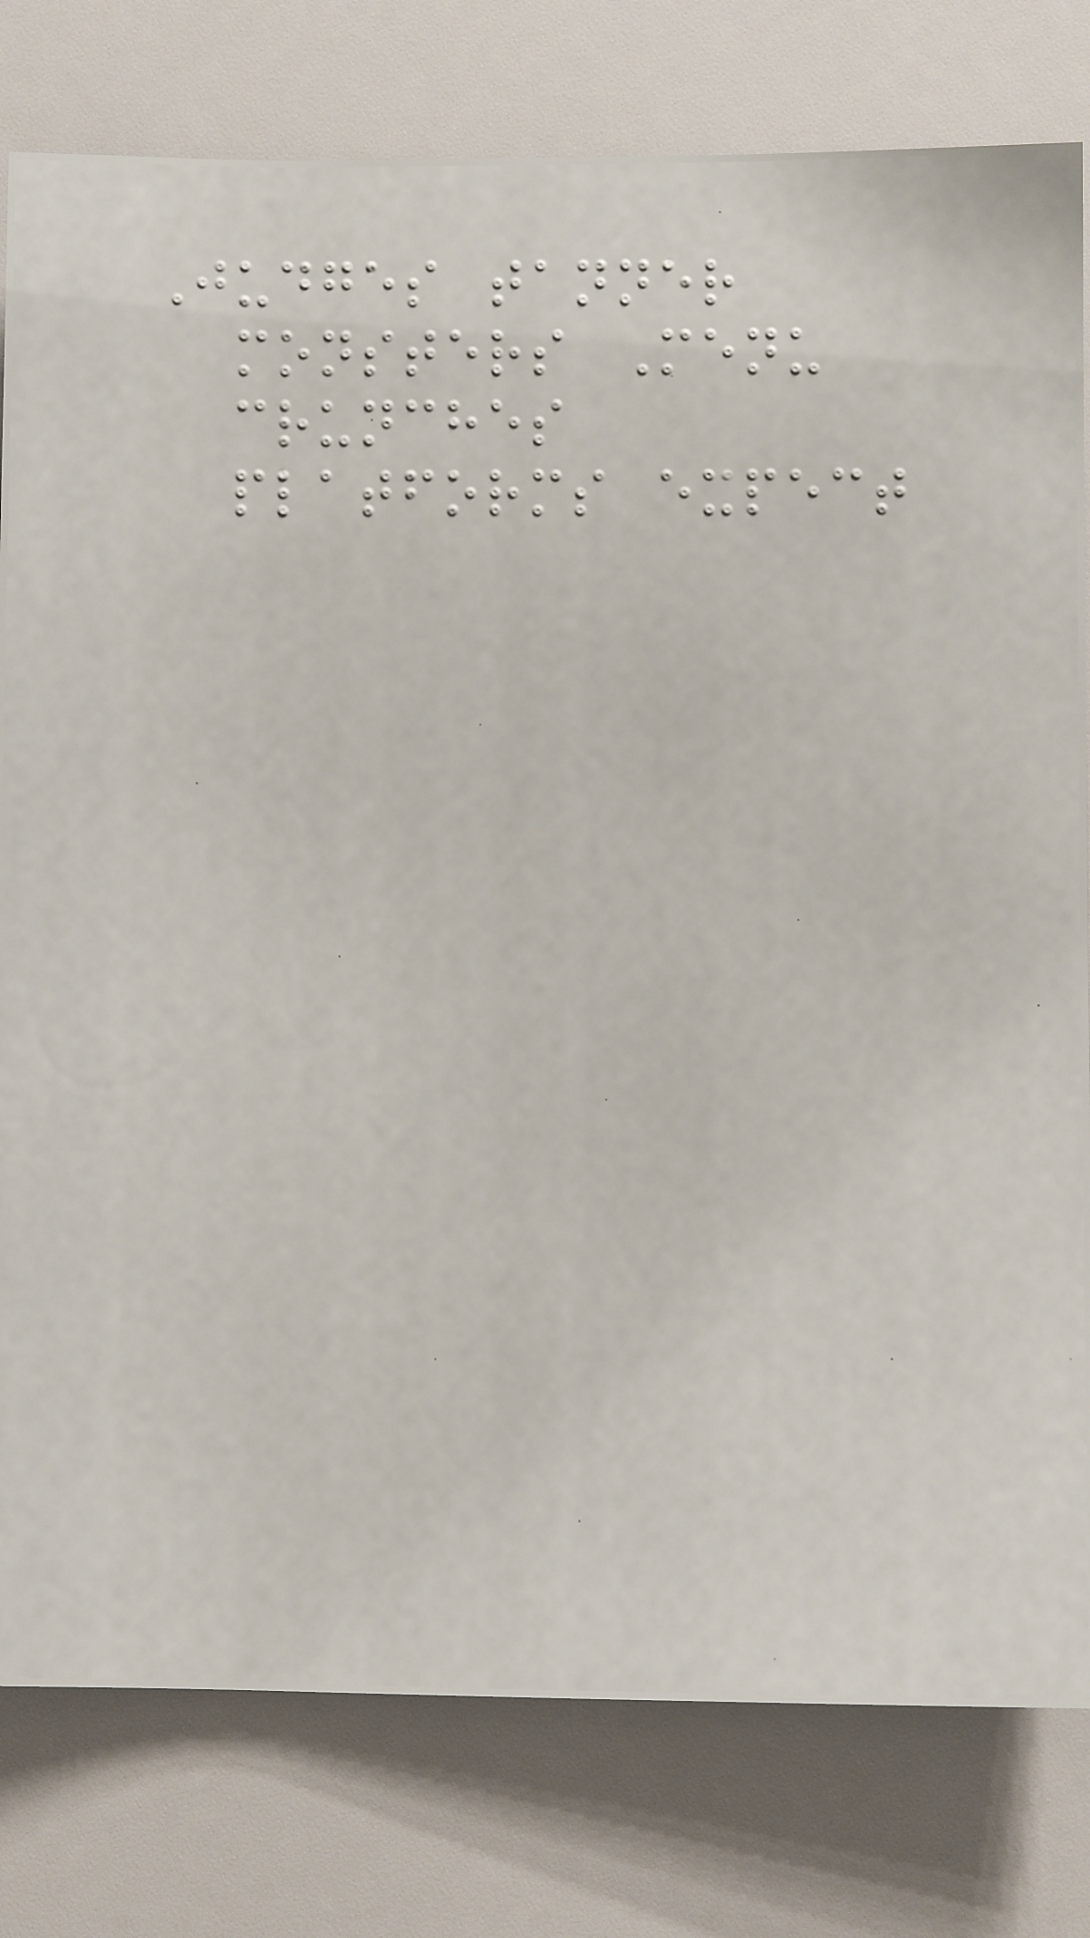Judges tanner
monsters Menu
crunches
platforms expect
